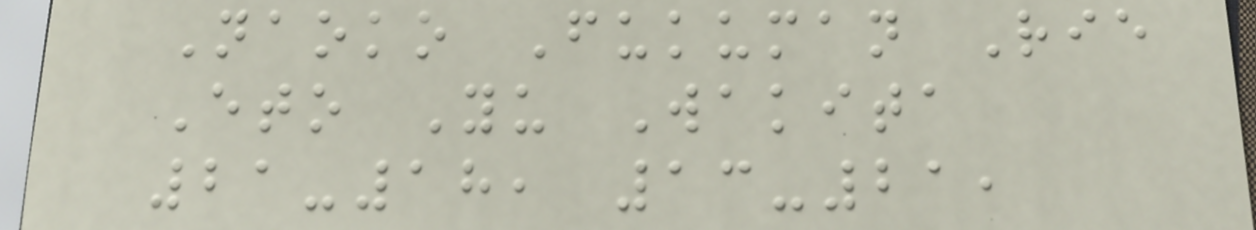Naoko Fukuman Rie
Eto Yu Wakita
21-18, 13-21,
